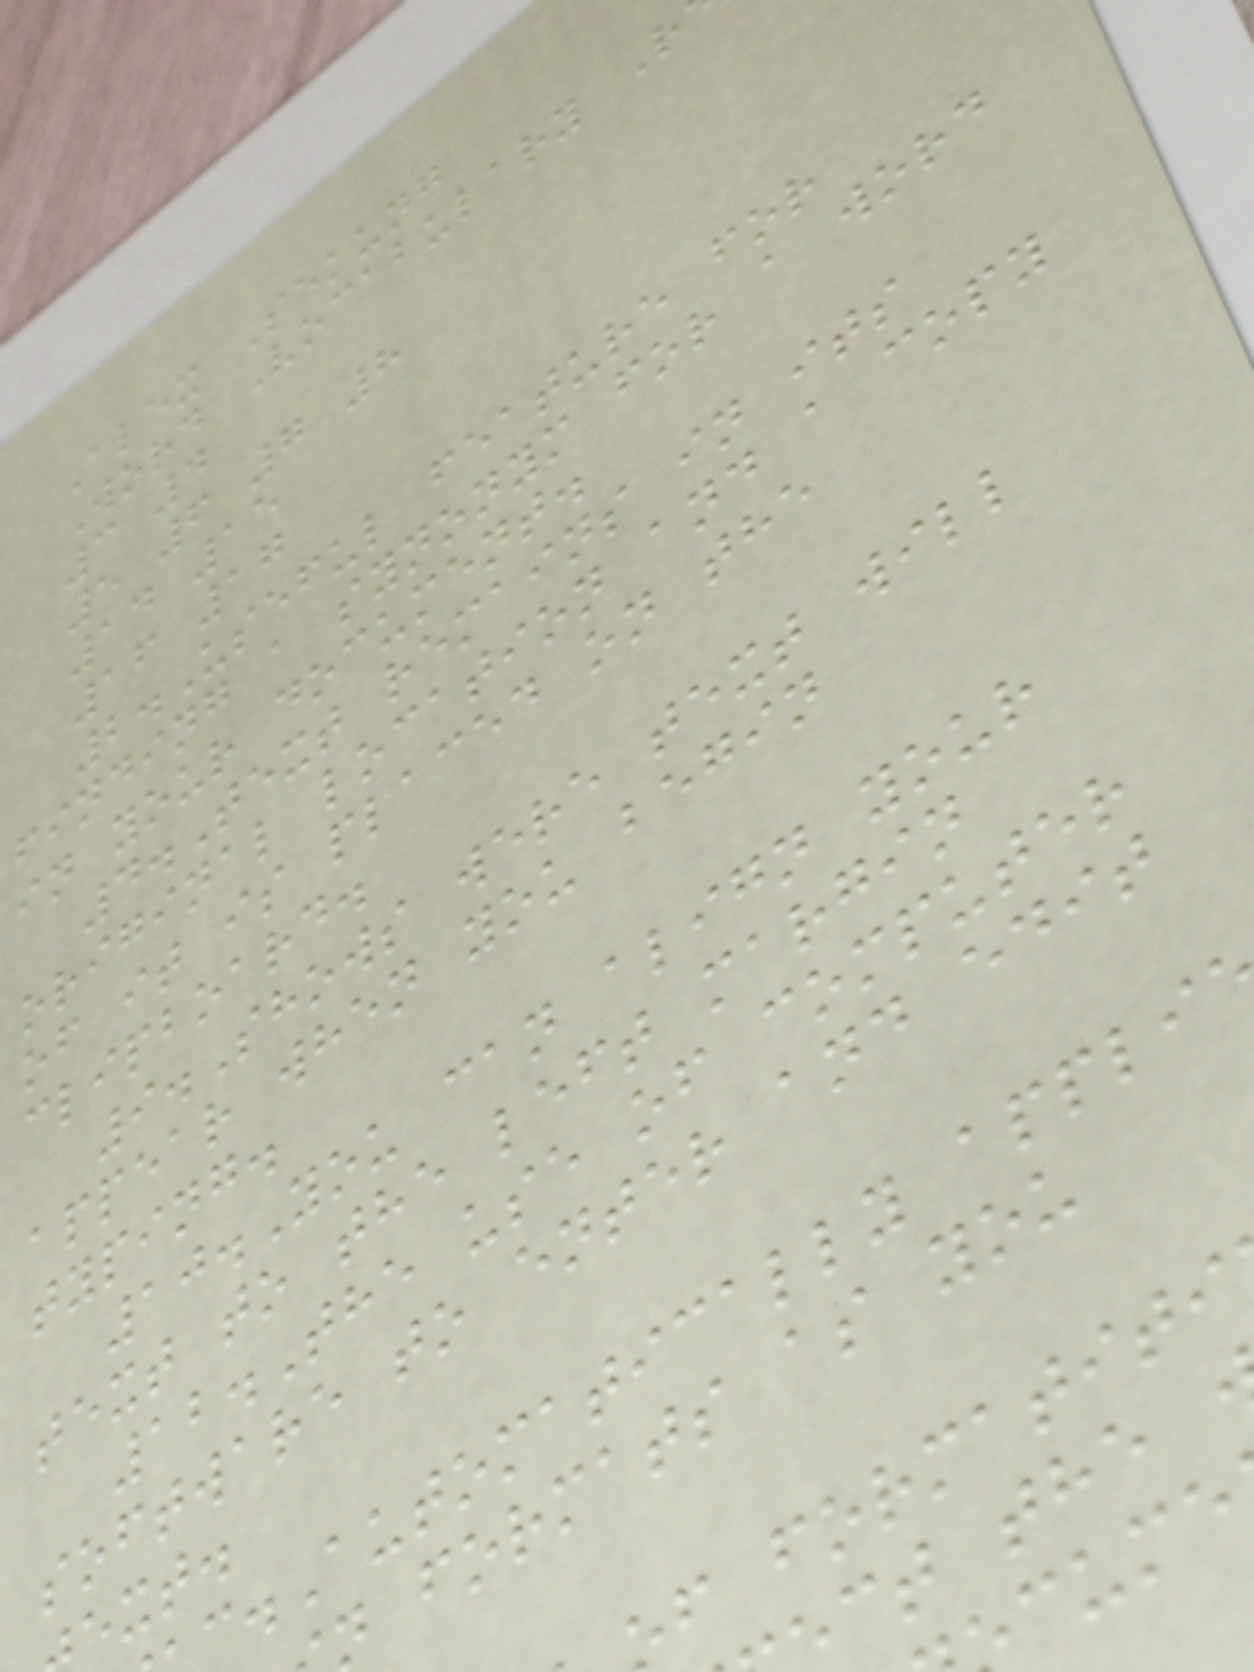Alex Sekung
Word Vocabulary R
3 4
5 6 7 8
14 15
16 17
2.Useful feature for
finding a synonym for a word
in your document.
4.Text remains in its
original location and a copy
of it is placed on the
clipboard.
9.Shows were text will
appear when you begin
typing.
10.You can align your
text to the left margin
12.The use of computer
software to enter and edit
ext.
.Automatically appli
formats as you
f formatiti
